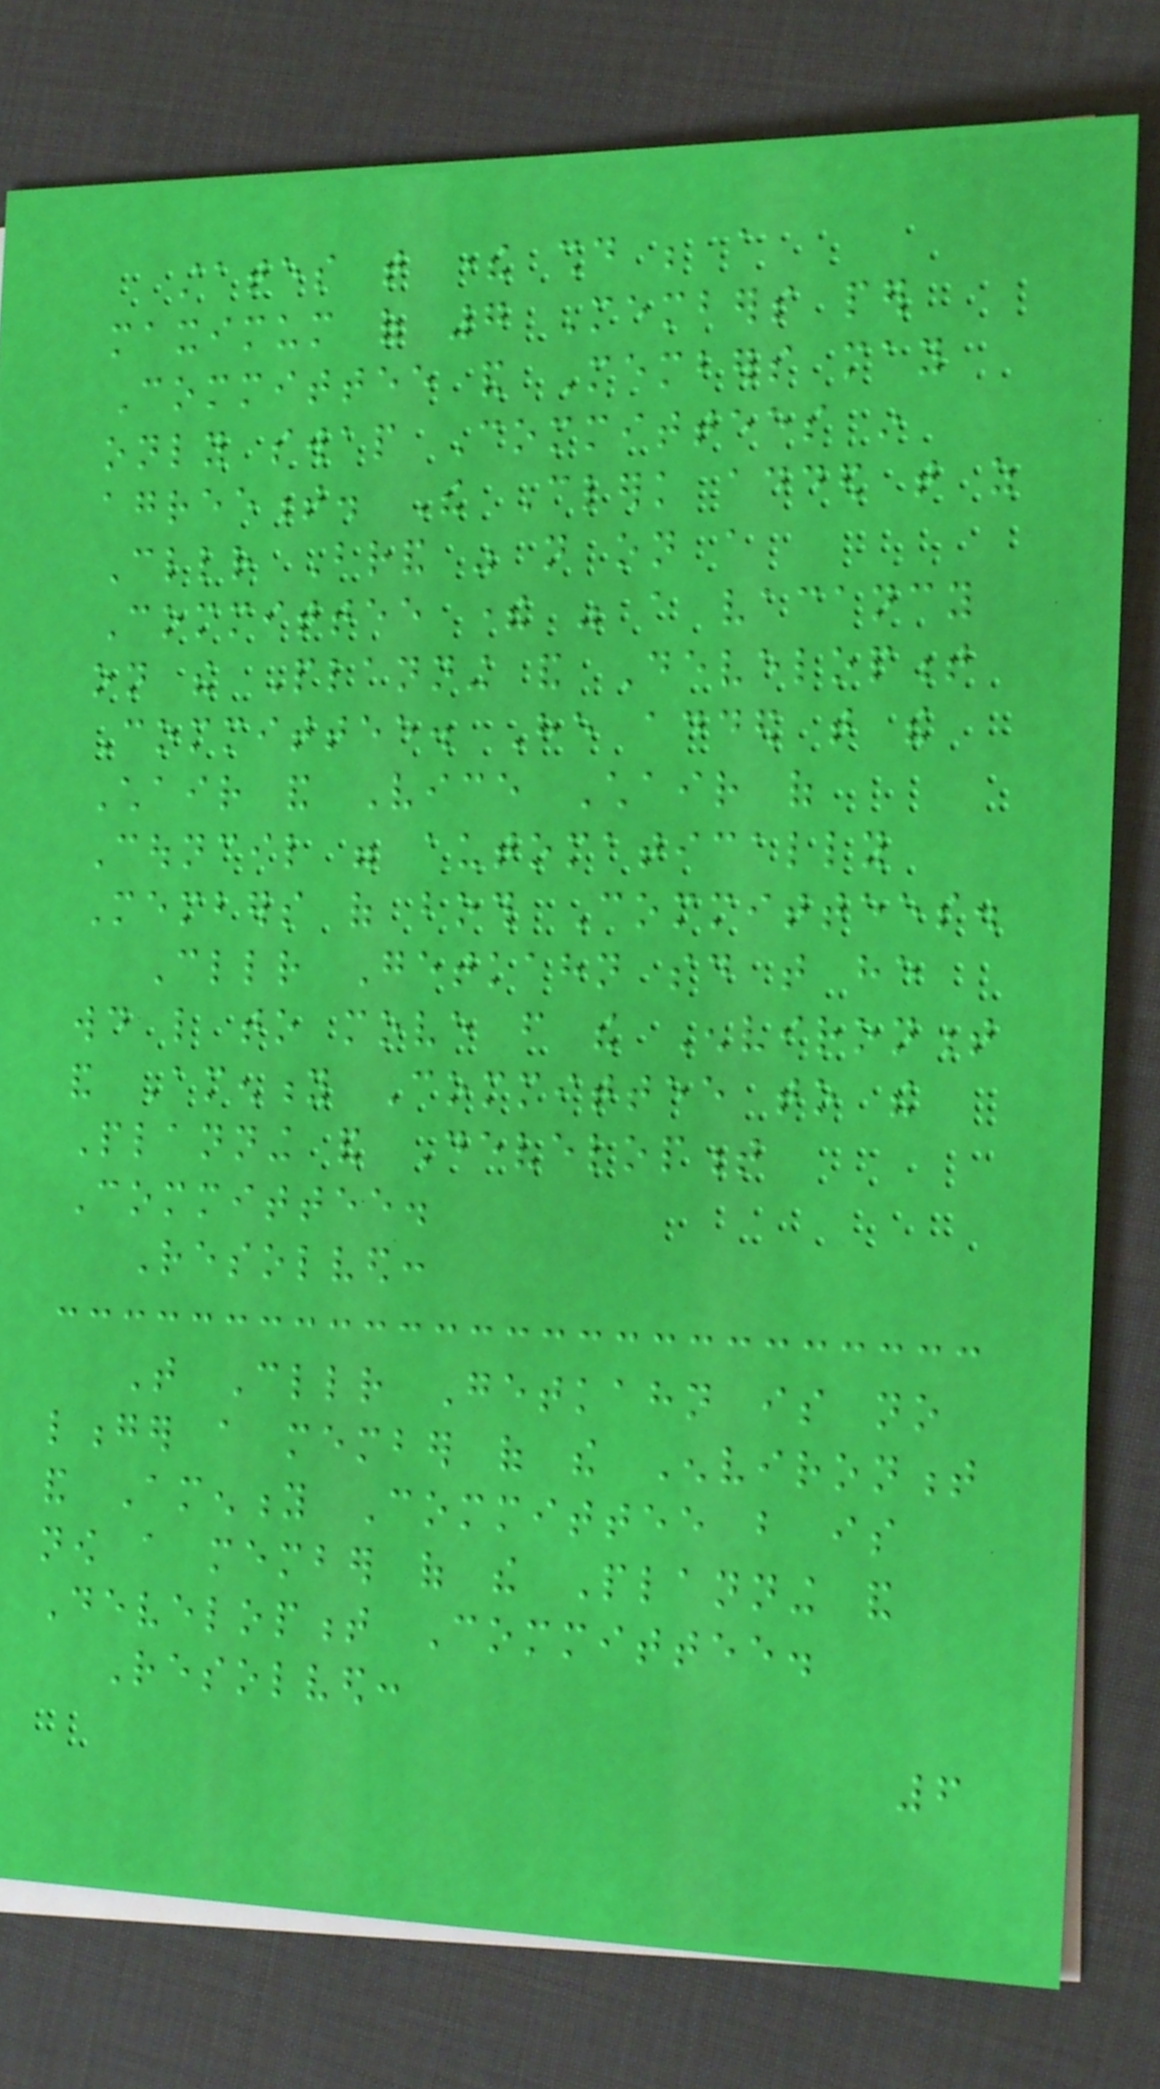states that there should be a
maximum of 7 Members per
Committee and Members may
only swap Committees in
agreement. The Clerk added that as
Cllr Brand was not on a
Committee there was a vacancy
on the Planning and Development
Committee. He added that the
Chair and Vice Chair of
Council were automatically
Members of both Committees.
Cllr Getkahn said that he
would like to move from the Environment
and Amenity Committee to the
Planning and Development
Committee.
Resolved:
That Cllr Getkahn is no
longer a member of the Environment
and Amenity Committee but is
now a member of the Planning and
Development Committee.
Resolved:
6
